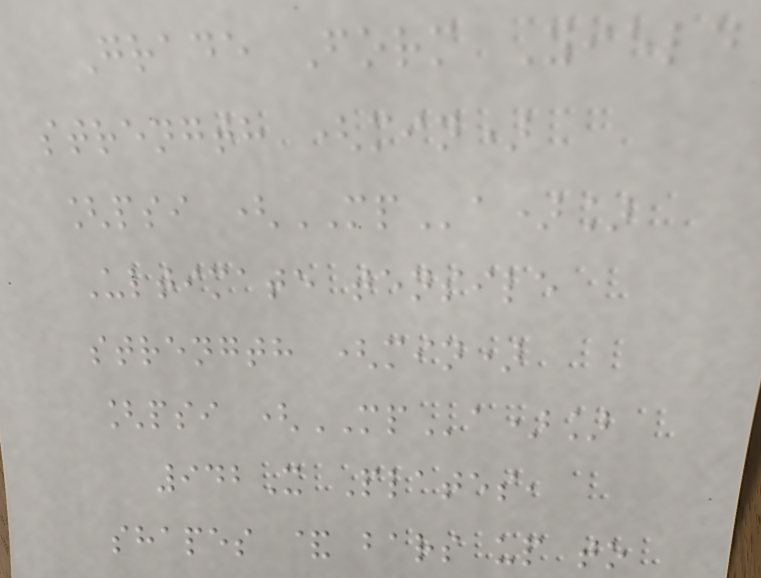Grade Form Yield
strength (min)
[psi (MPa)]
Ultimate tensile
strength (min)
[psi (MPa)]
942X Plates,
shapes & bars up to
